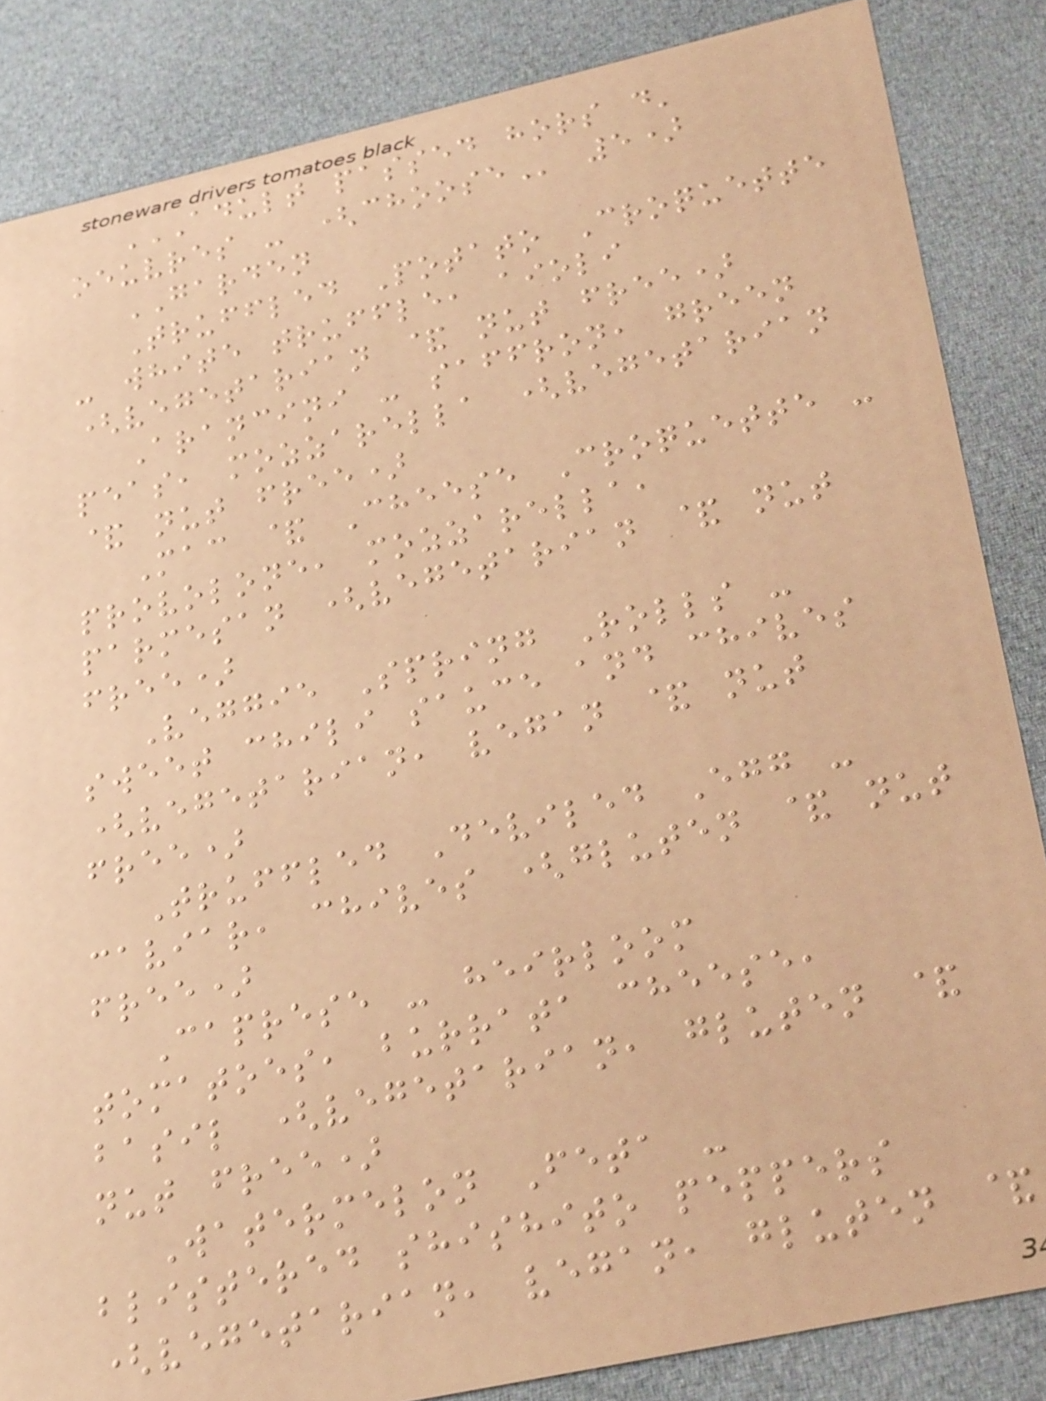ADULT PASSED HORS D'
OEUVRES - (CHOOSE 5)
GARDEN
Truffled Potato Croquette
- white truffle, aioli
(vegetarian & nut free)
Arancini - saffron, green
peas, mozzarella (vegetarian
& nut free)
Mac & Cheese Croquette -
provolone, mozzarella,
parmesan (vegetarian & nut
free)
Veggie Spring Rolls -
sweet chili sauce and chives
(vegetarian, vegan & nut
free)
Truffled Deviled Egg -
caviar, chives (gluten & nut
free)
Caprese - heirloom
tomatoes, burrata cheese,
basil (vegetarian, gluten &
nut free)
Watermelon Feta -
blistered shishito peppers
(vegetarian, vegan, gluten &
